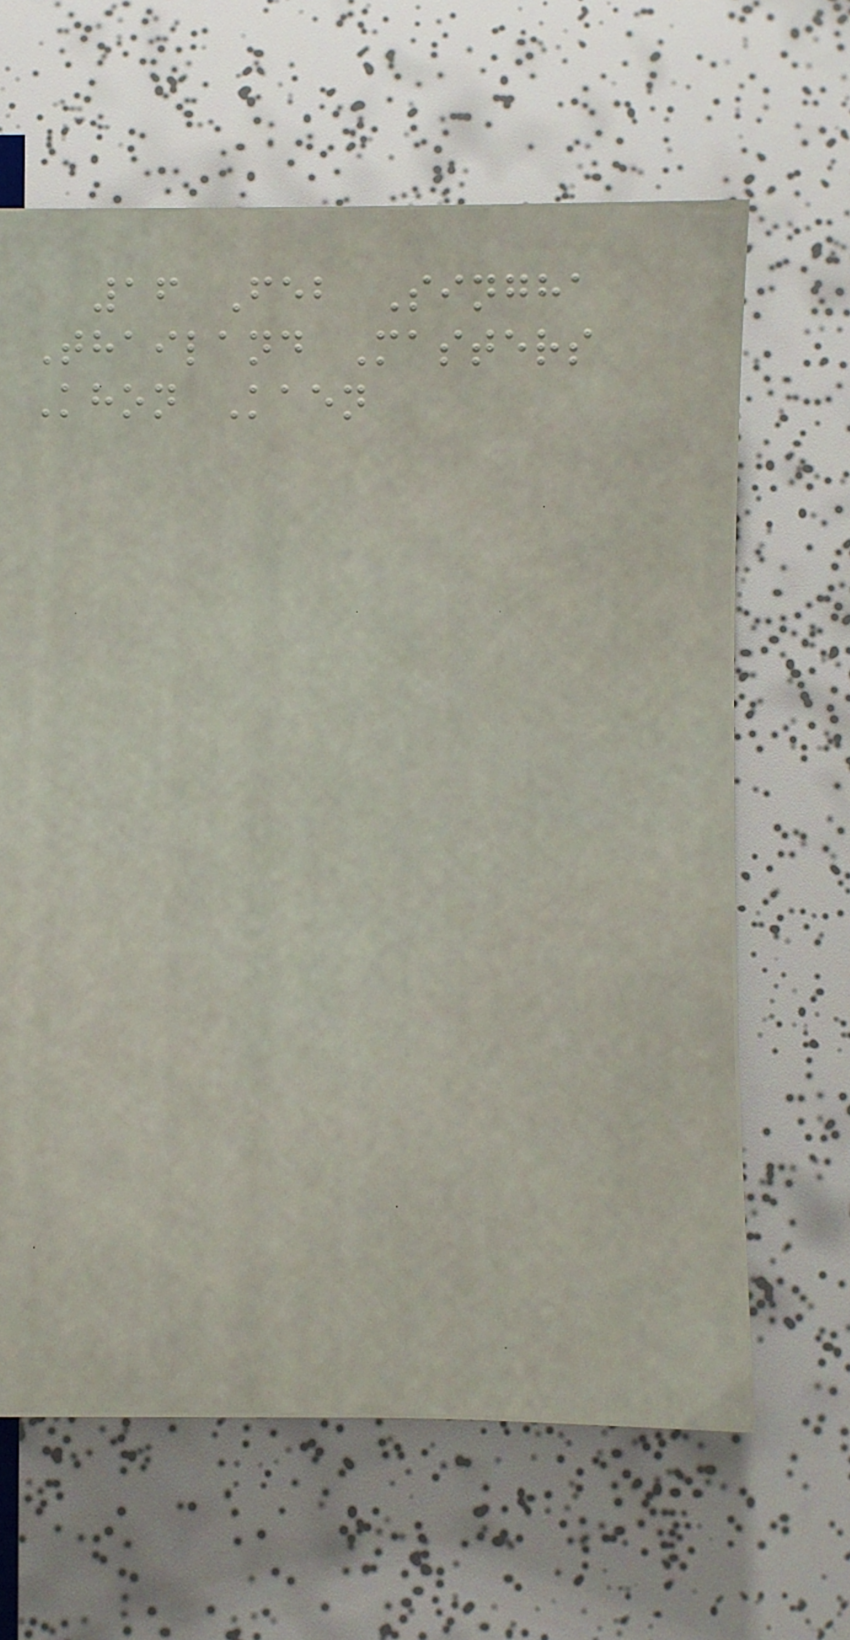16 Feb Singha
Thailand Masters
Khon Kaen
